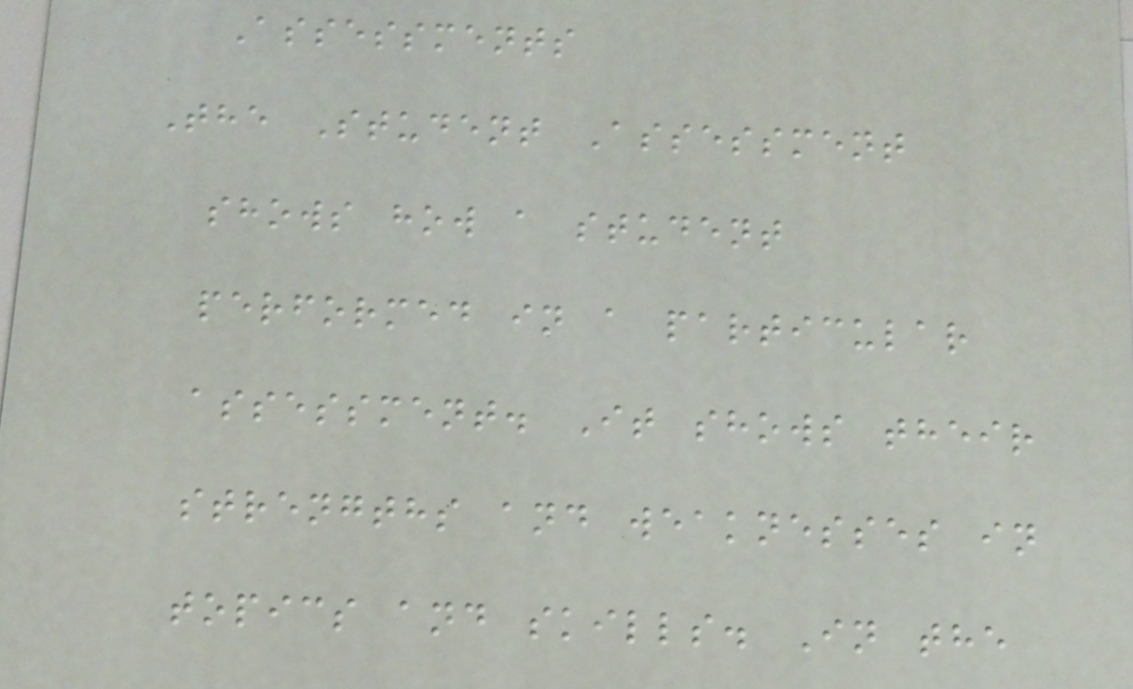Assessments
The Student Assessment
shows how a student
performed in a particular
assessment. It shows their
strengths and weaknesses in
topics and skills. In the
